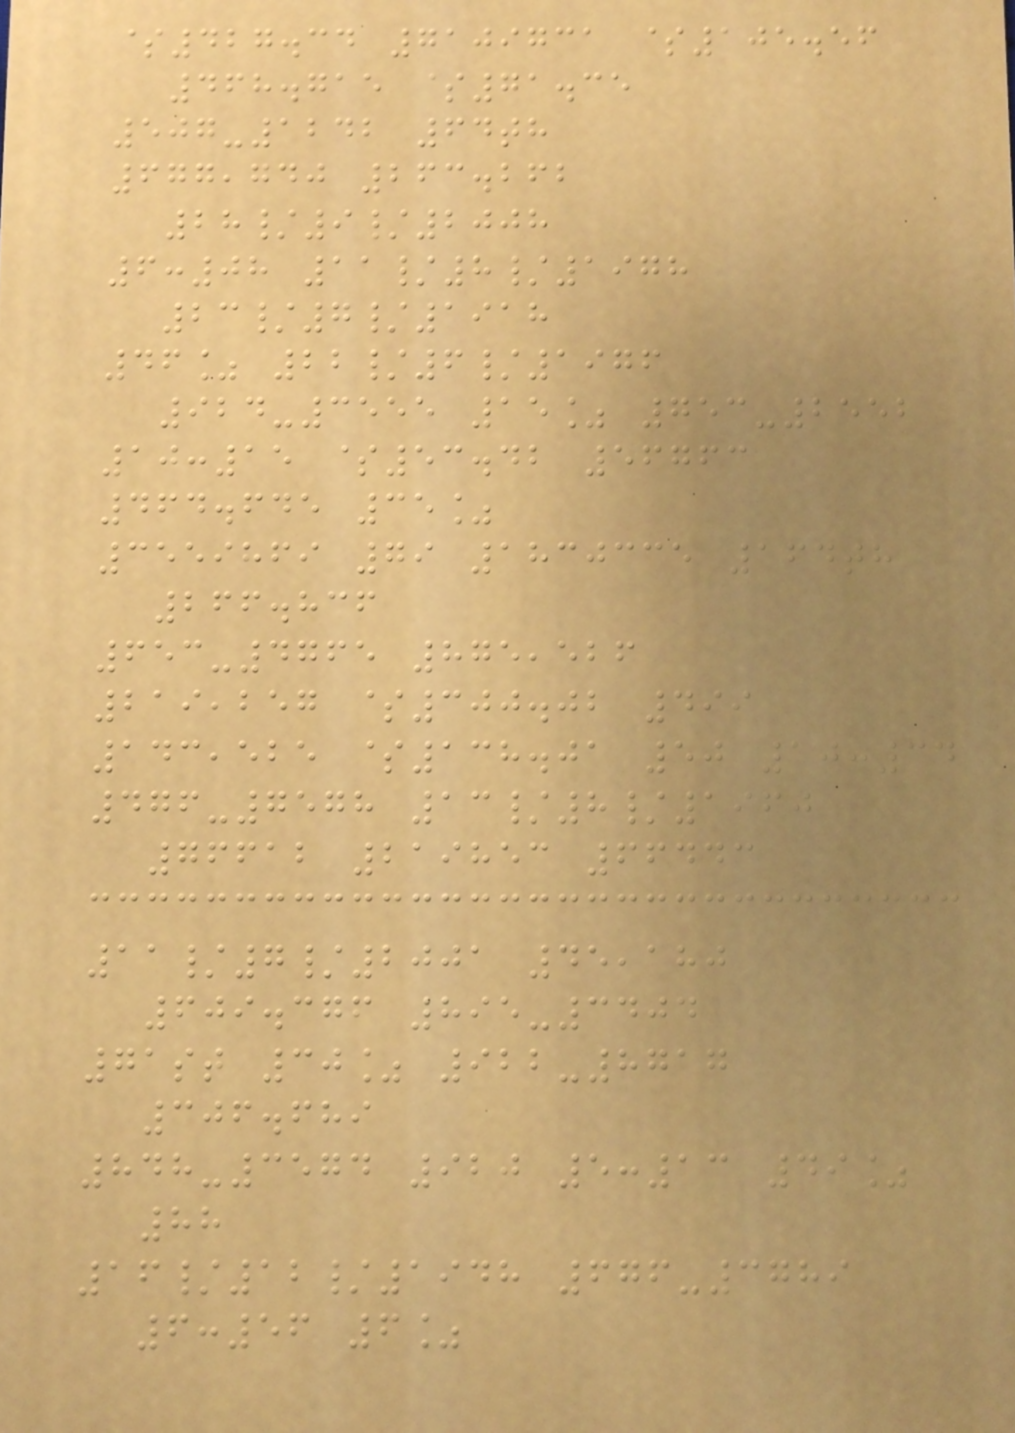$427.34 7109731 $105.56
468.715 $71.35
507-1242 64th
677,740 263.262
28/9/2008
6:08 11/8/1978
23/7/1918
46% 22/6/1976
924-3555 15% 753-2552
10:15 $53.42 56763
464.645 35%
3559869 79 1830335 164th
266.836
653-4765 875,526
219,257 $300.02 499
143,525 $138.01 50 10:34
476-7578 13/8/1960
76612 219853 66443
11/7/2001 45,180
609.376 895-3404
71st 30% 922-8717
306.689
848-3574 920 5:13 49%
88
16/12/1948 676-3789
6:56 6%
